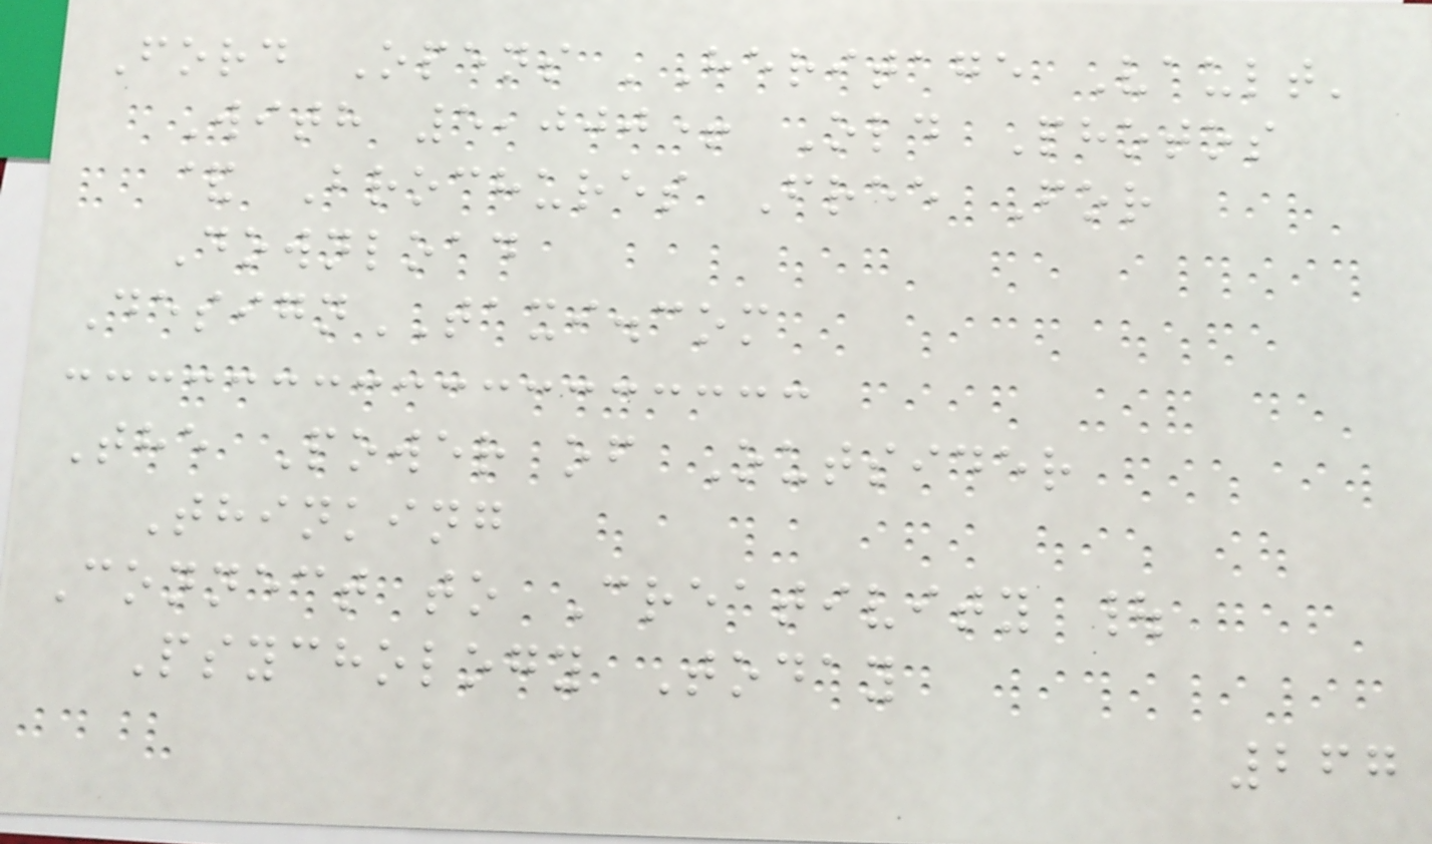Ford Opens 'Heritage Vault'
With 5,000+ Old Photos
& Brochures Free For
Download
DesignTAXI.com
The Power of Outsider
Thinking
Connect to Creativity |
Psychology Today
267
